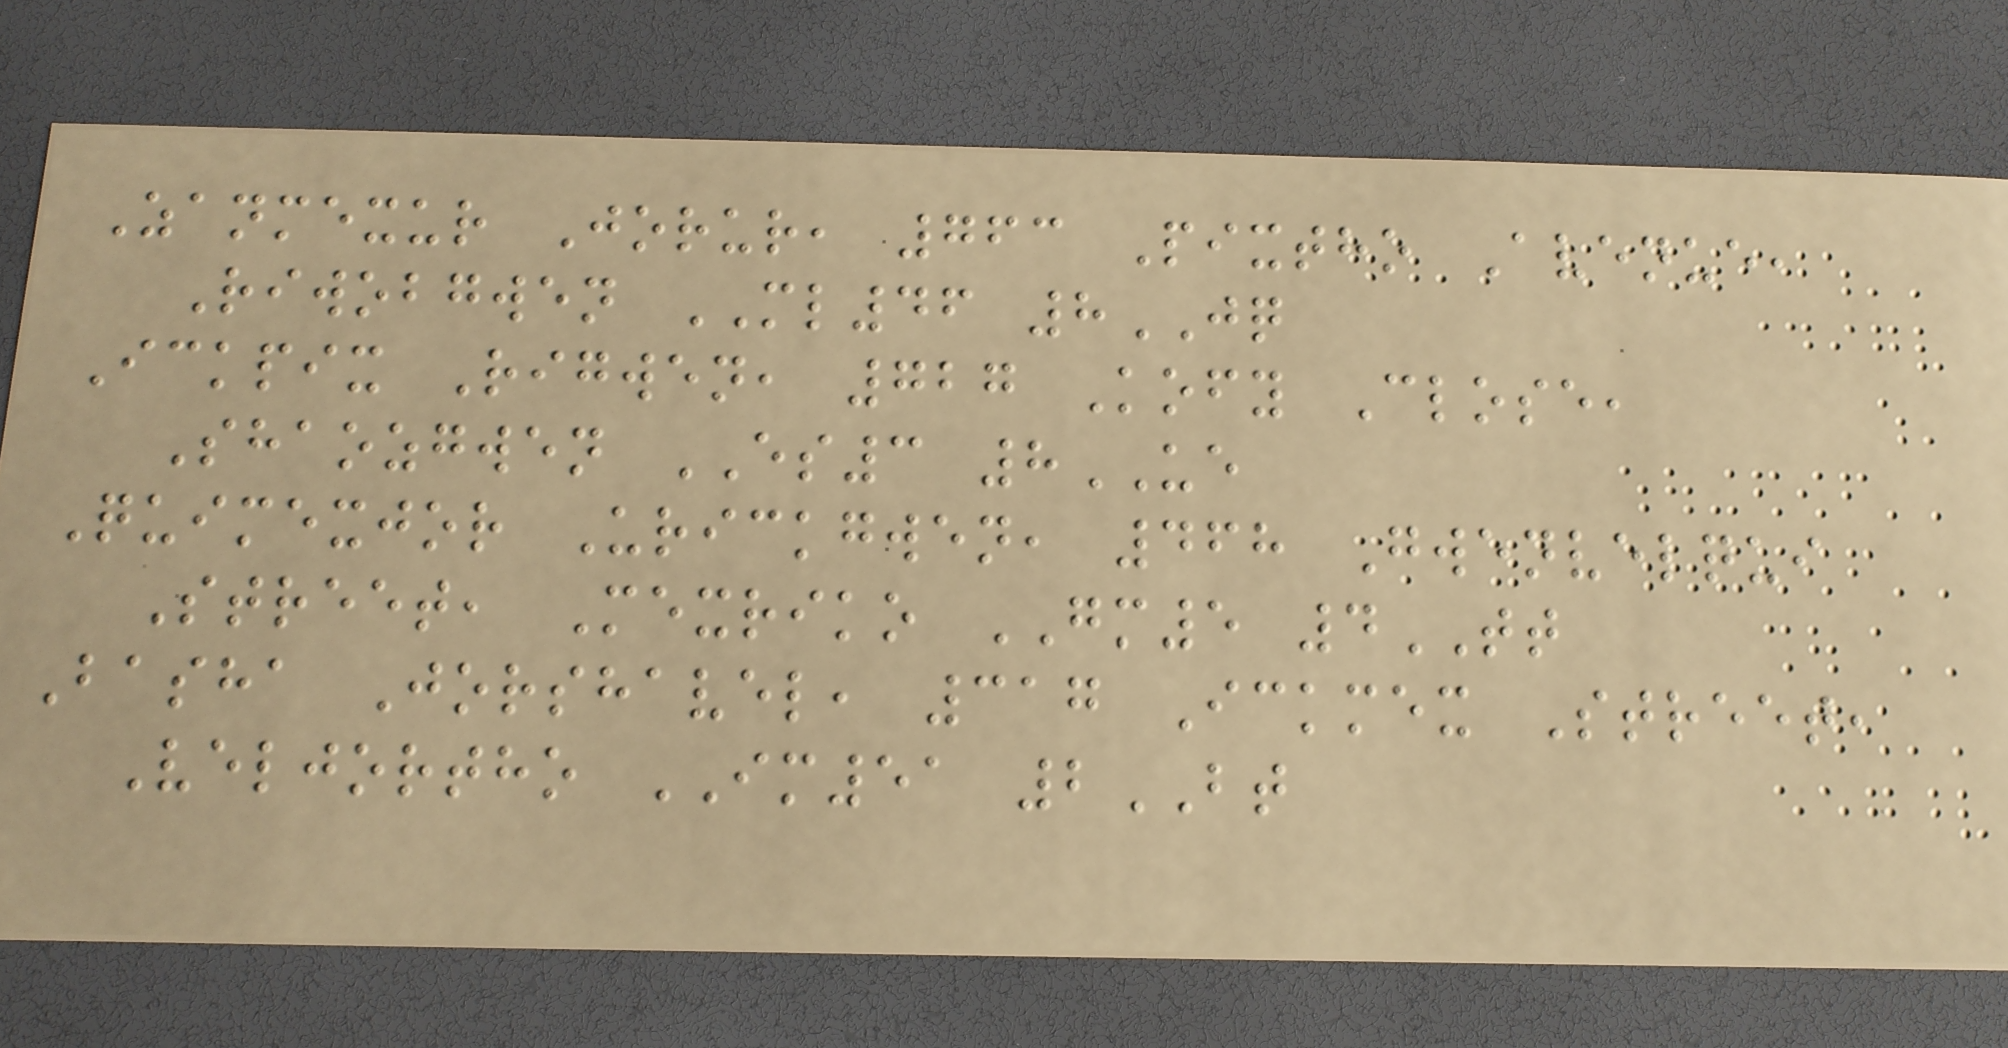Zanmexur Jorur, 763 Pixtho Avenue,
Riwobgwen ML46 8JQ
Ickpix Rigwen, 727 Kofy Close,
Shaozgwen ES3 8UE
Quimexjor Urickgwen, 468 Gwenvelqui
Street, Mexriko GM5 4TT
Basha Jorshavel, 317 Ickmex Street,
Veljortho IM51 2BT
